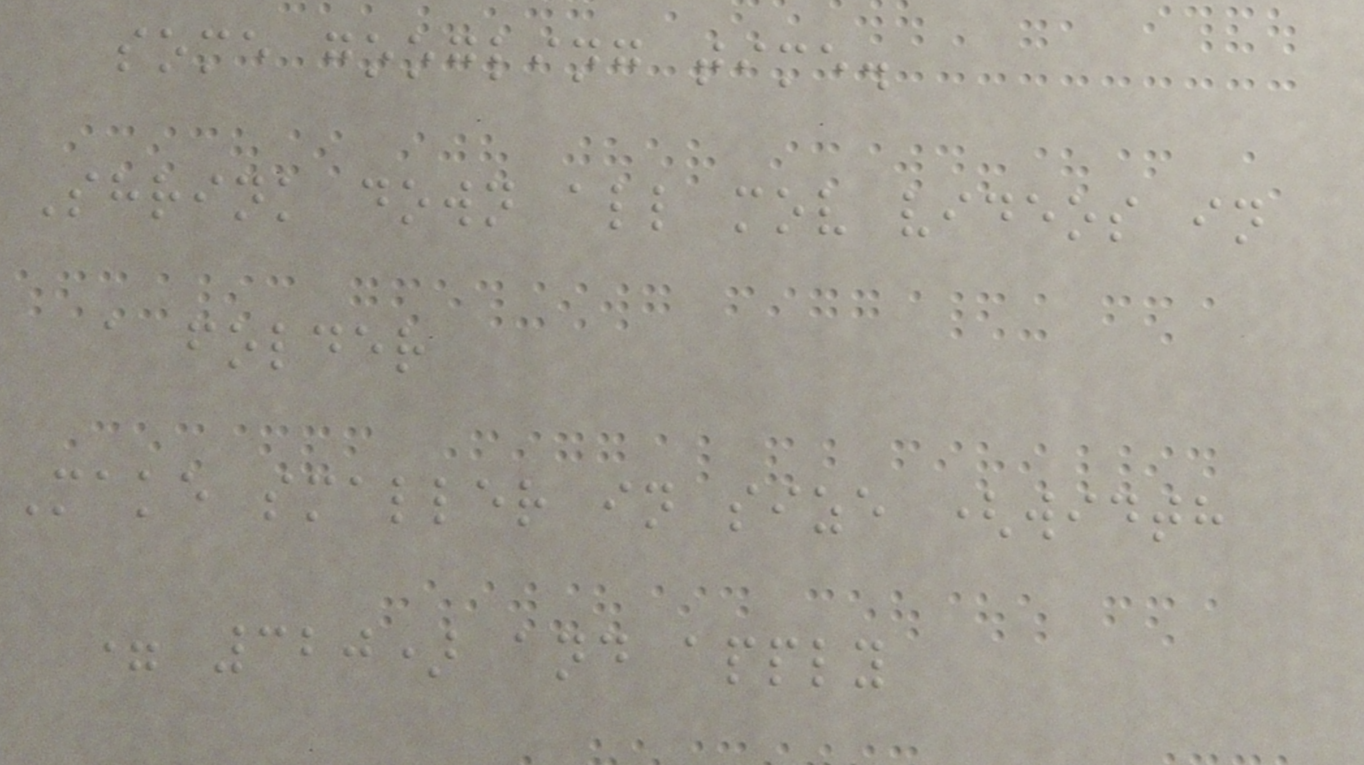some googling time.
Shrink down all mov videos in
a folder
Make smaller in size (width
= 320) and apply
